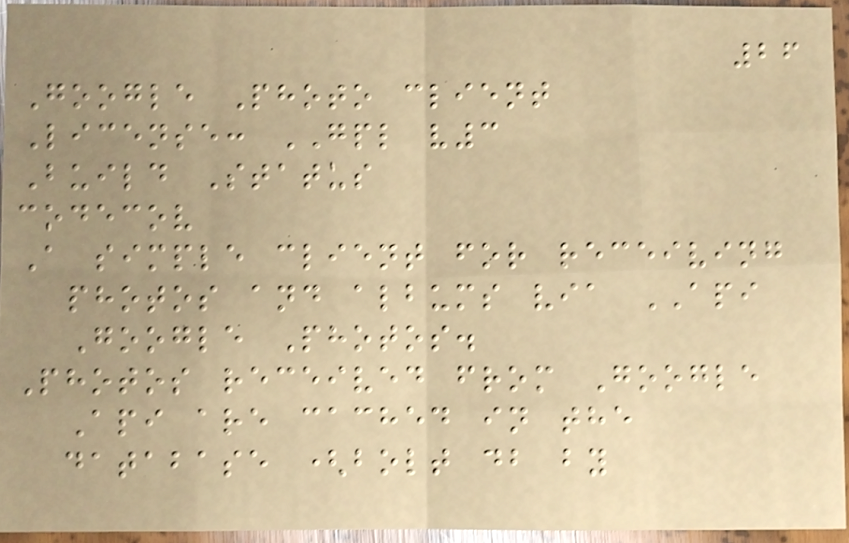26
Google Photo client
License: GPL v3
Build Status
codecov
A simple client for receiving
photos and albums via API
Google Photos.
Photos received from Google
Api are cached in the
database (bolt db by
